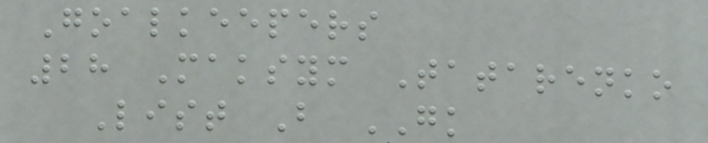Goalkeepers
28 Maksym Tatarenko
List B GK
